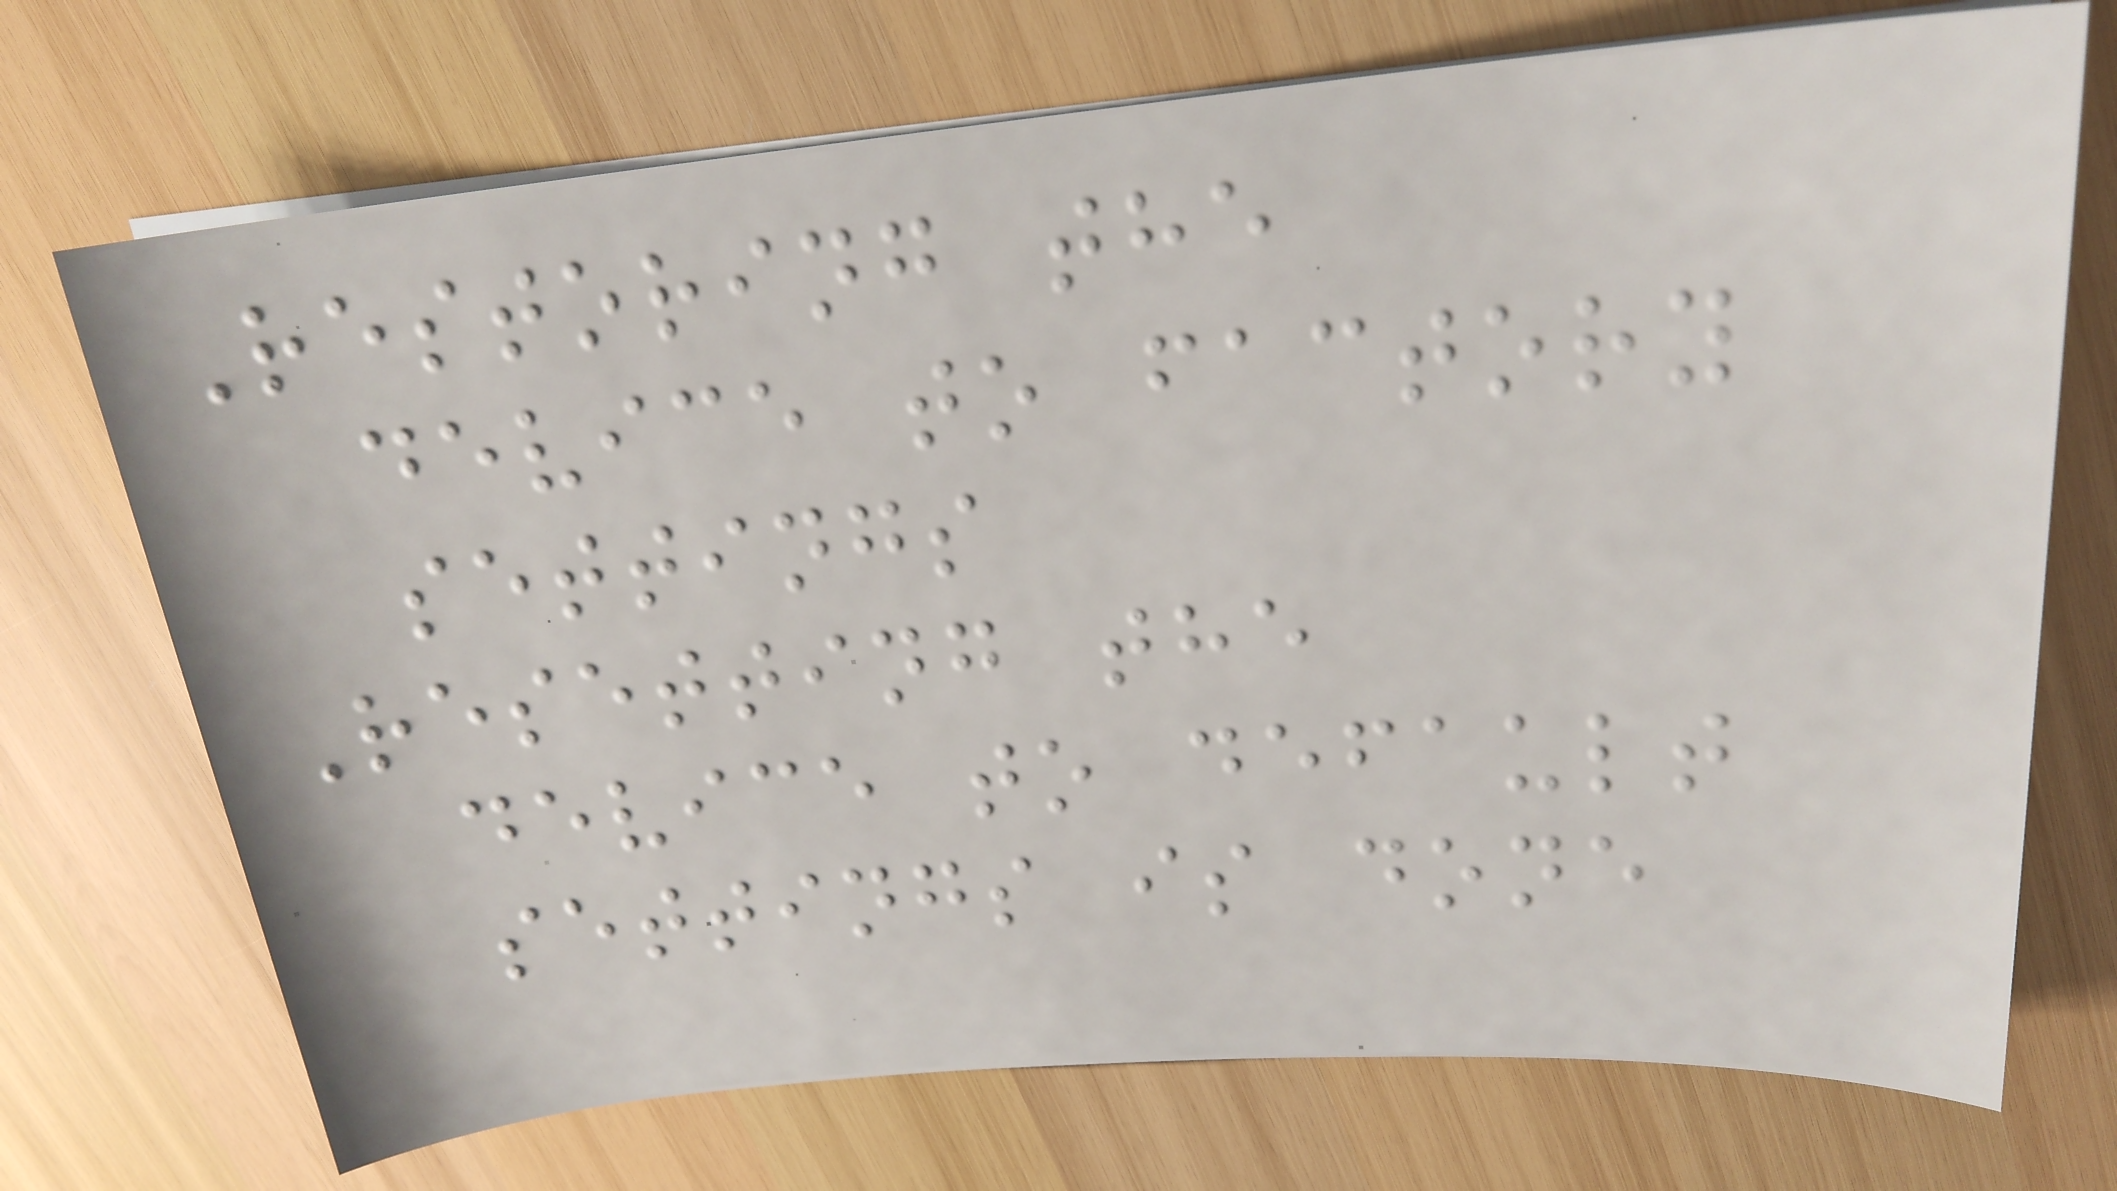Restoring the
device to factory
settings
Resetting the
device to default
settings is done
